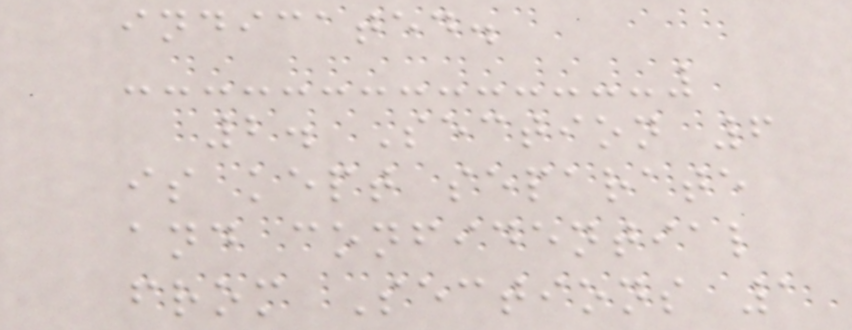indicated.
2. Section 6
is kept separate
and confidential
from Sections 1
